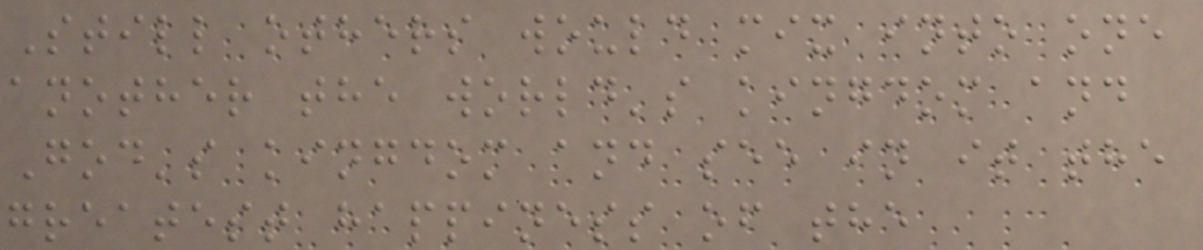Still others would mix into one
another the world's kingdom and
God's kingdom and see in it the
greatest happiness of the
